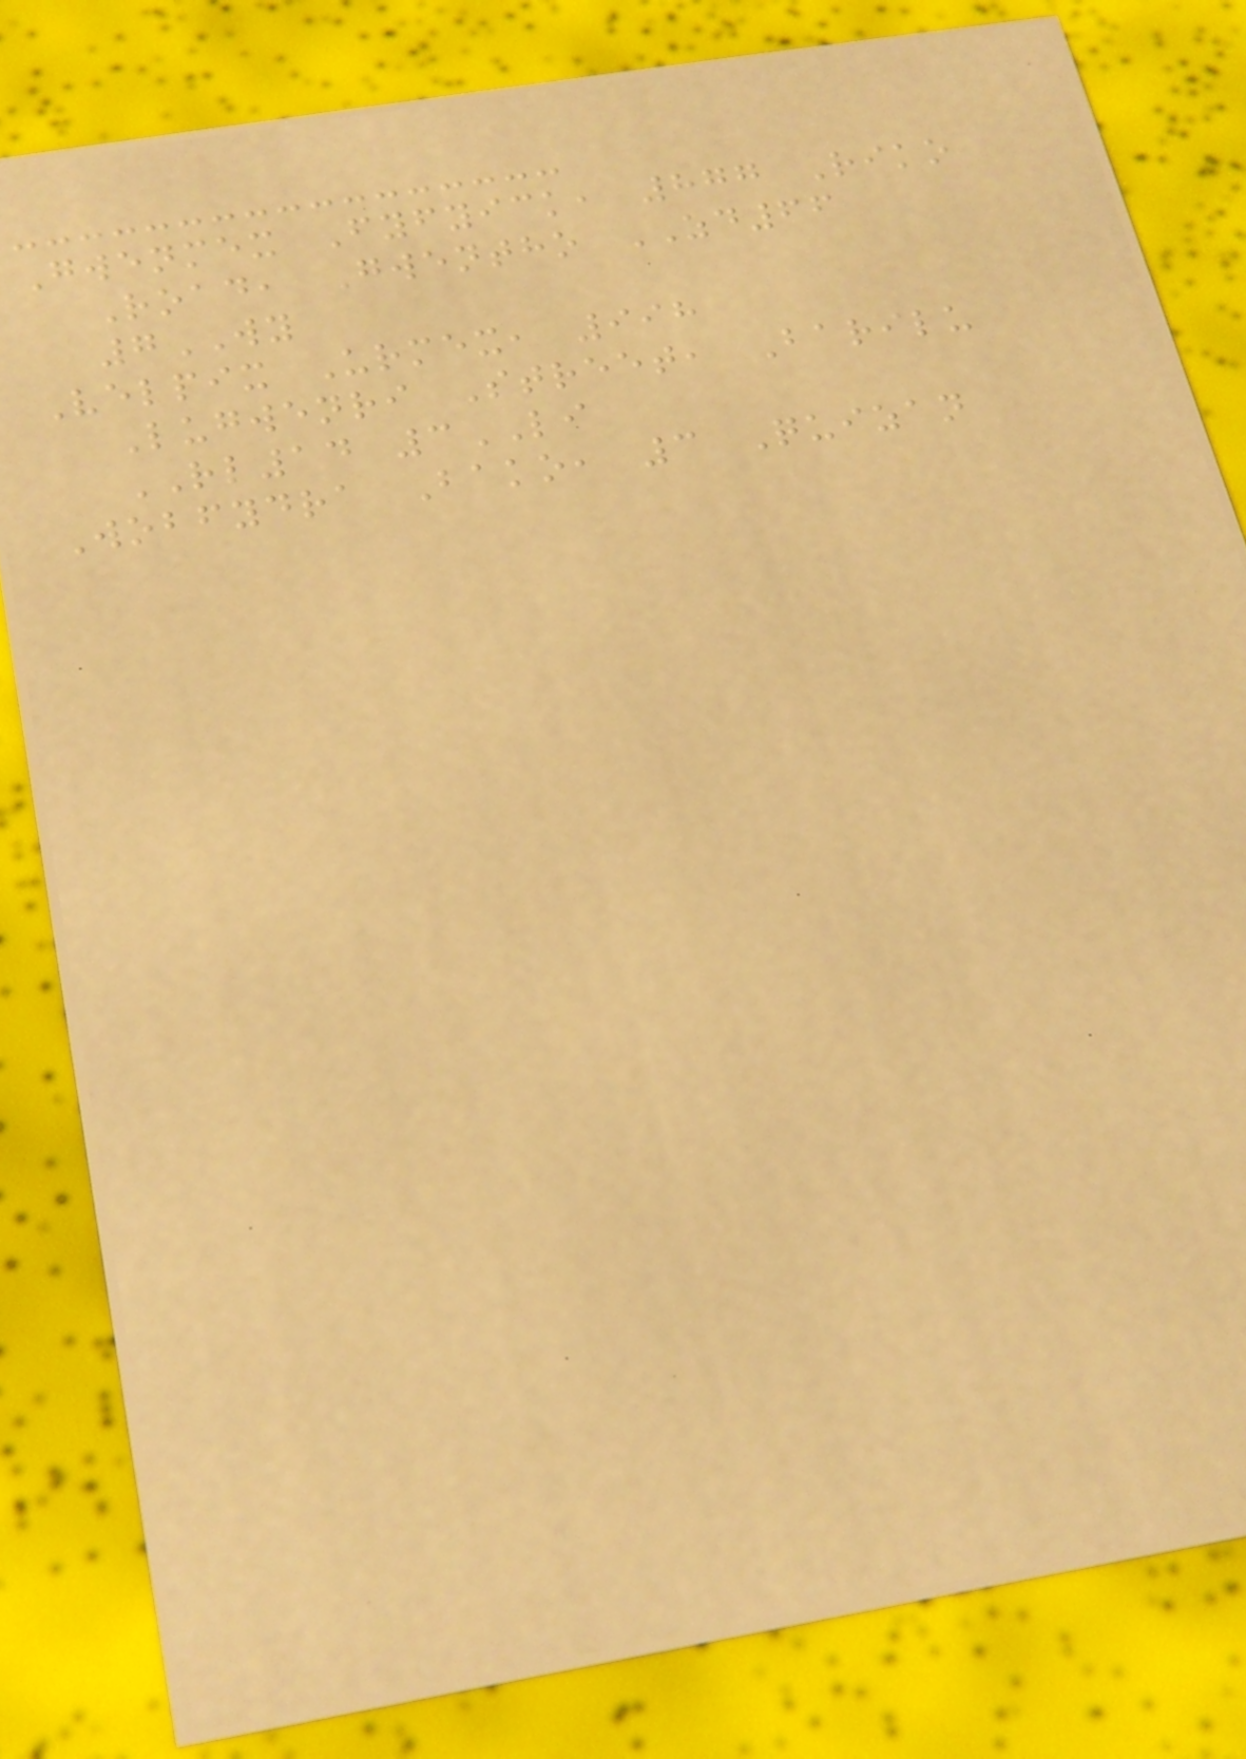Gwenmex Fyfyick, 877 Riko
Road, Gwentho ZD66
7WY
Velpix Urmex, 998
Lugwenri Street, Barilu
RL14 3LI
Wobfydra Bako, 3 Quizan
